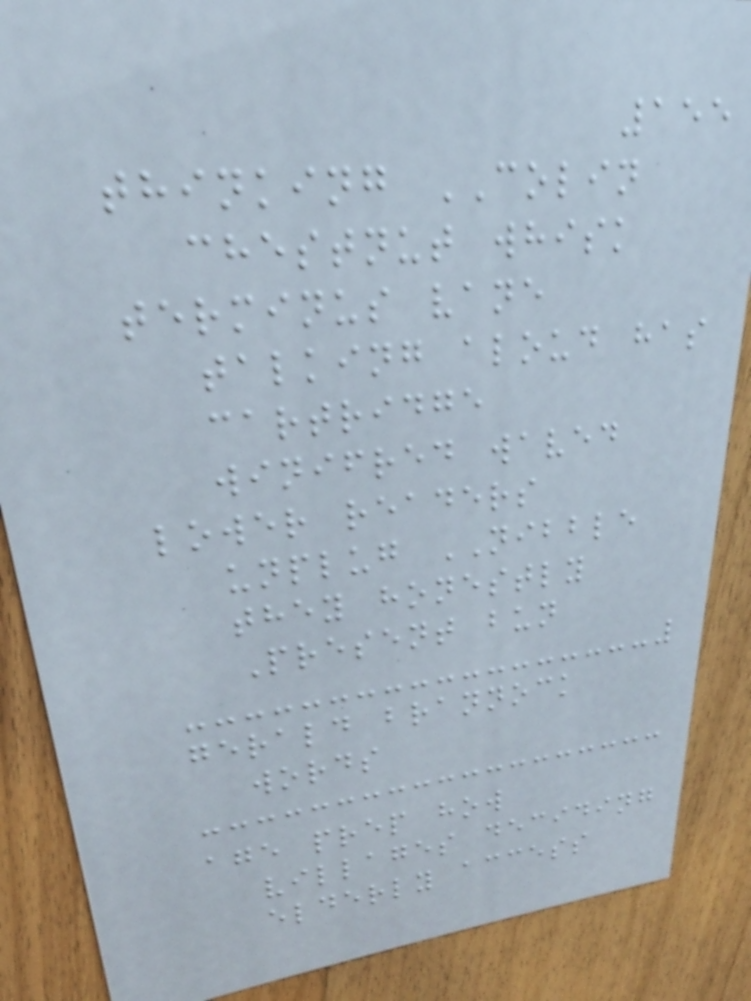155
thinking COLIN
chestnut whisk
terminus vane
talking aloud has
cartridge
winifred waved
lower readers
unplug NIBBLE
they honestly
Present bun
gerald brannock
words
age prep how
villages deciding
elderly access
